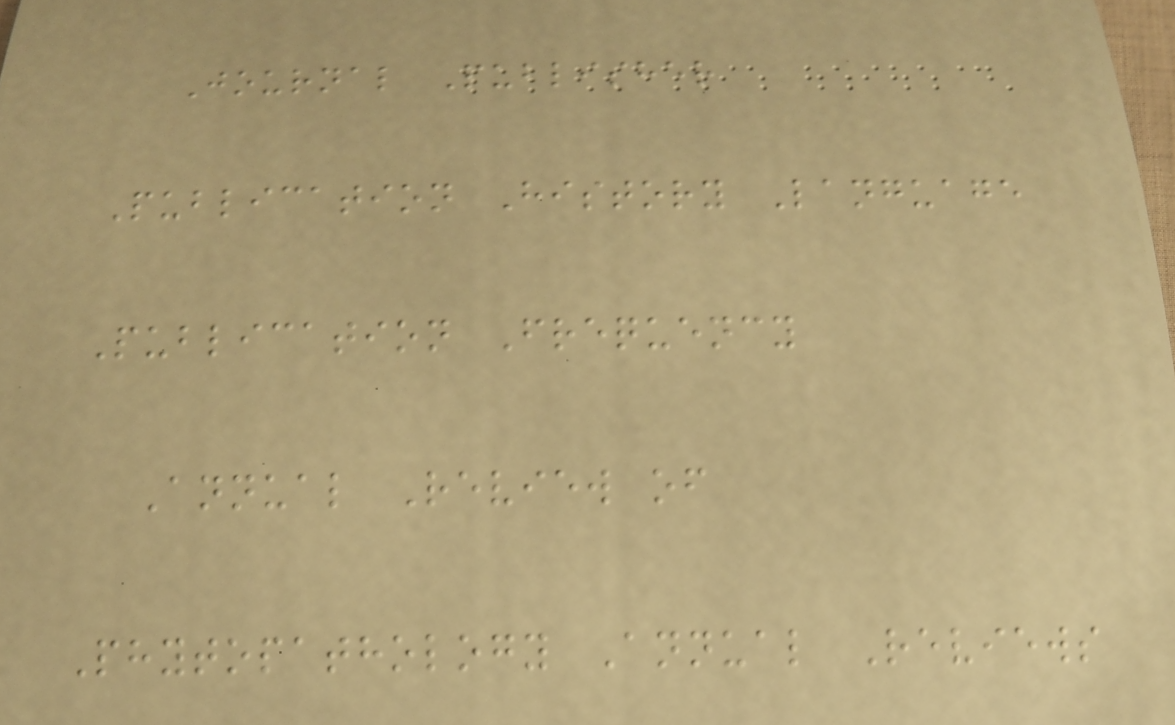Journal Publisher
Publication History Language
Publication Frequency
Annual Review of
Phytopathology Annual Reviews
